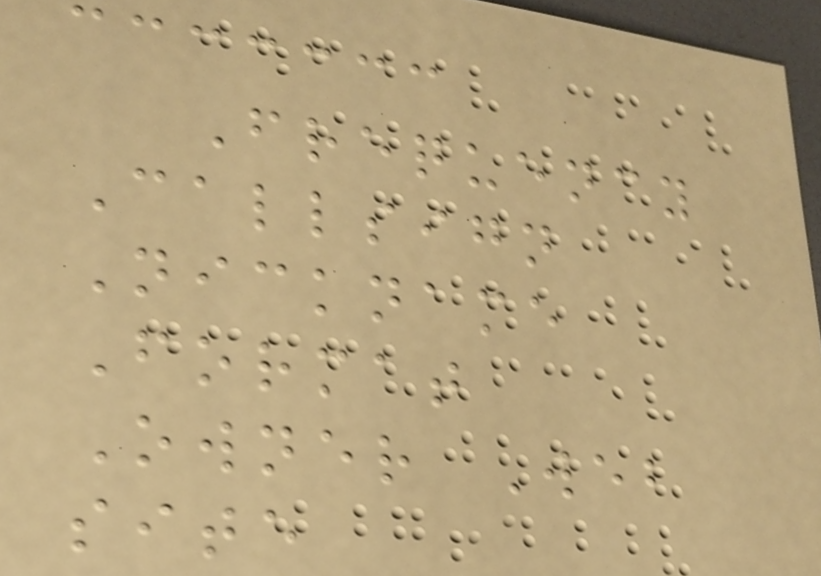Frequency
Callsign
Nickname
Format
Owner Web
site
